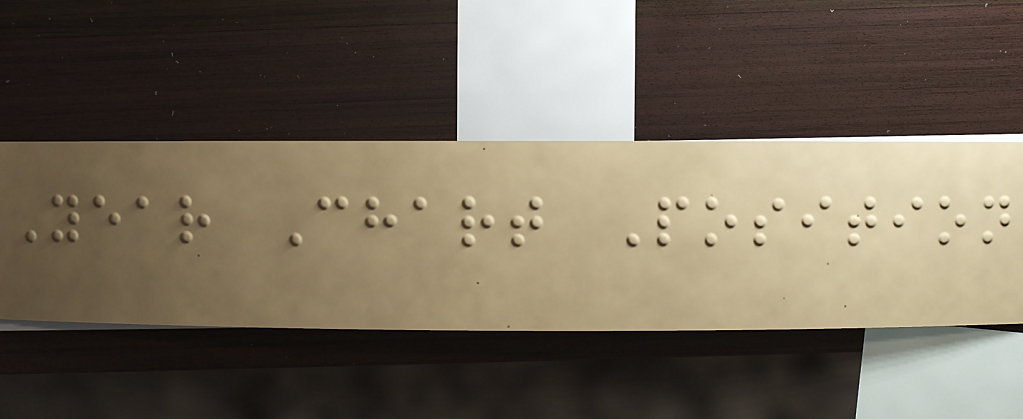Year Chart Position
